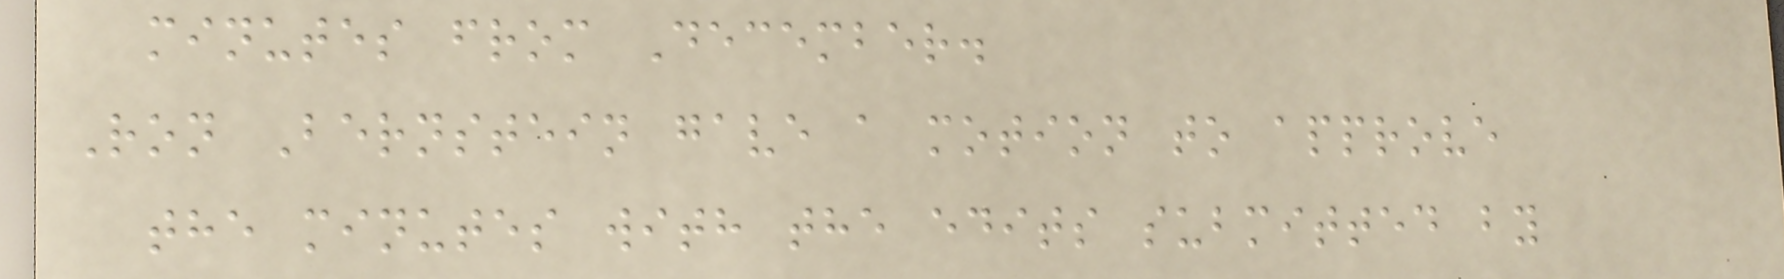minutes from December.
Ron Bernstein gave a motion to approve
the minutes with the edits submitted by
